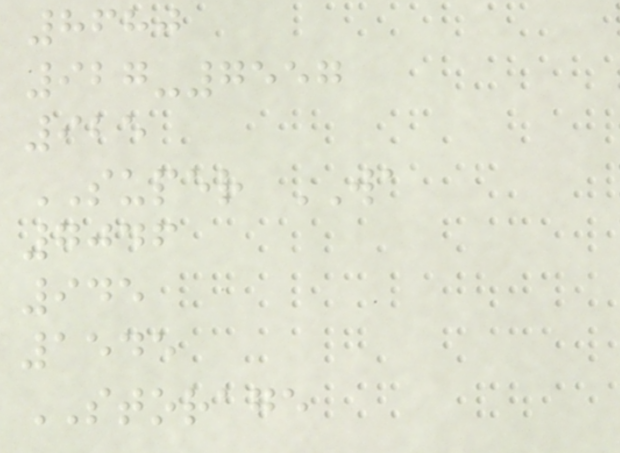8680
927-7557
925
SUPER WA
7046
945
1545
STORAGE
